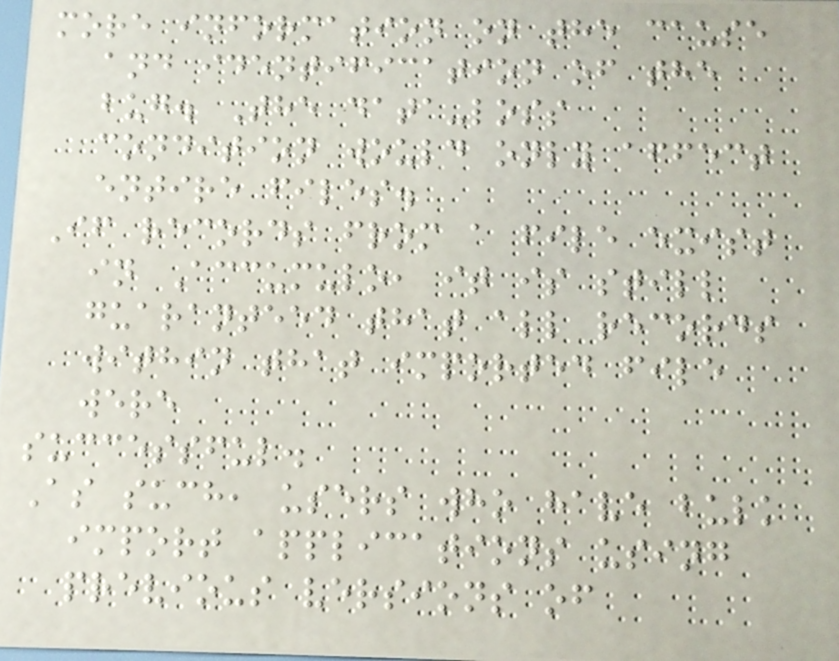more information on the cause
and identification of the
bug. The data-loss
condition would only affect
entire files.
If records from a file exist
in Accumulo, it is still
guaranteed that all records
within that imported file
were
successful.
As such, users who have bulk
import applications using
previous versions of
